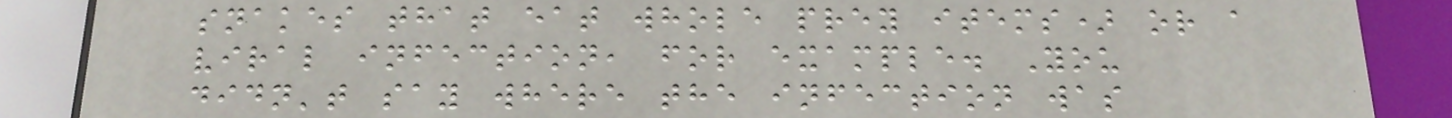snakes that eat whole prey items) or a
viral infection, for example. You
didn't say where the infection was
